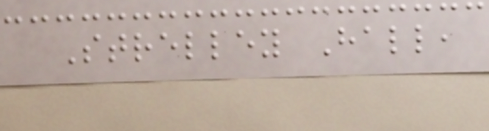Strelley Hall,
